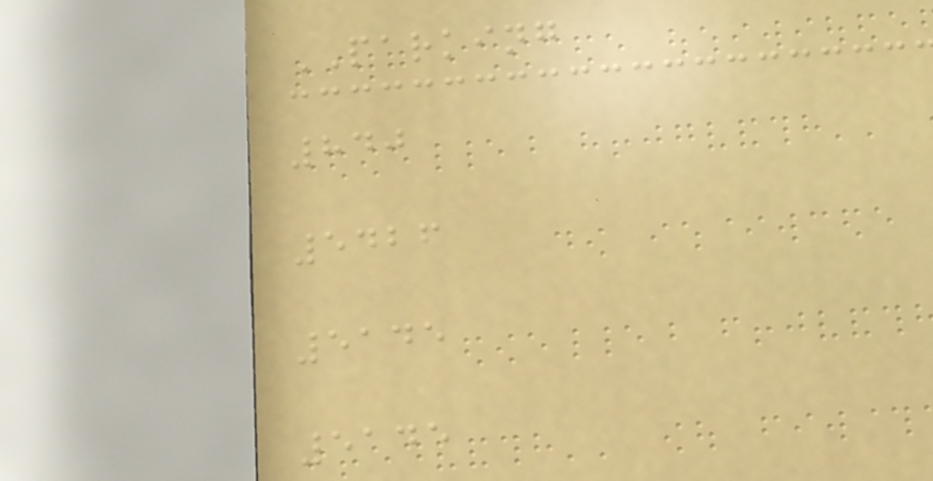PARKING
840
5426
5145
5145
